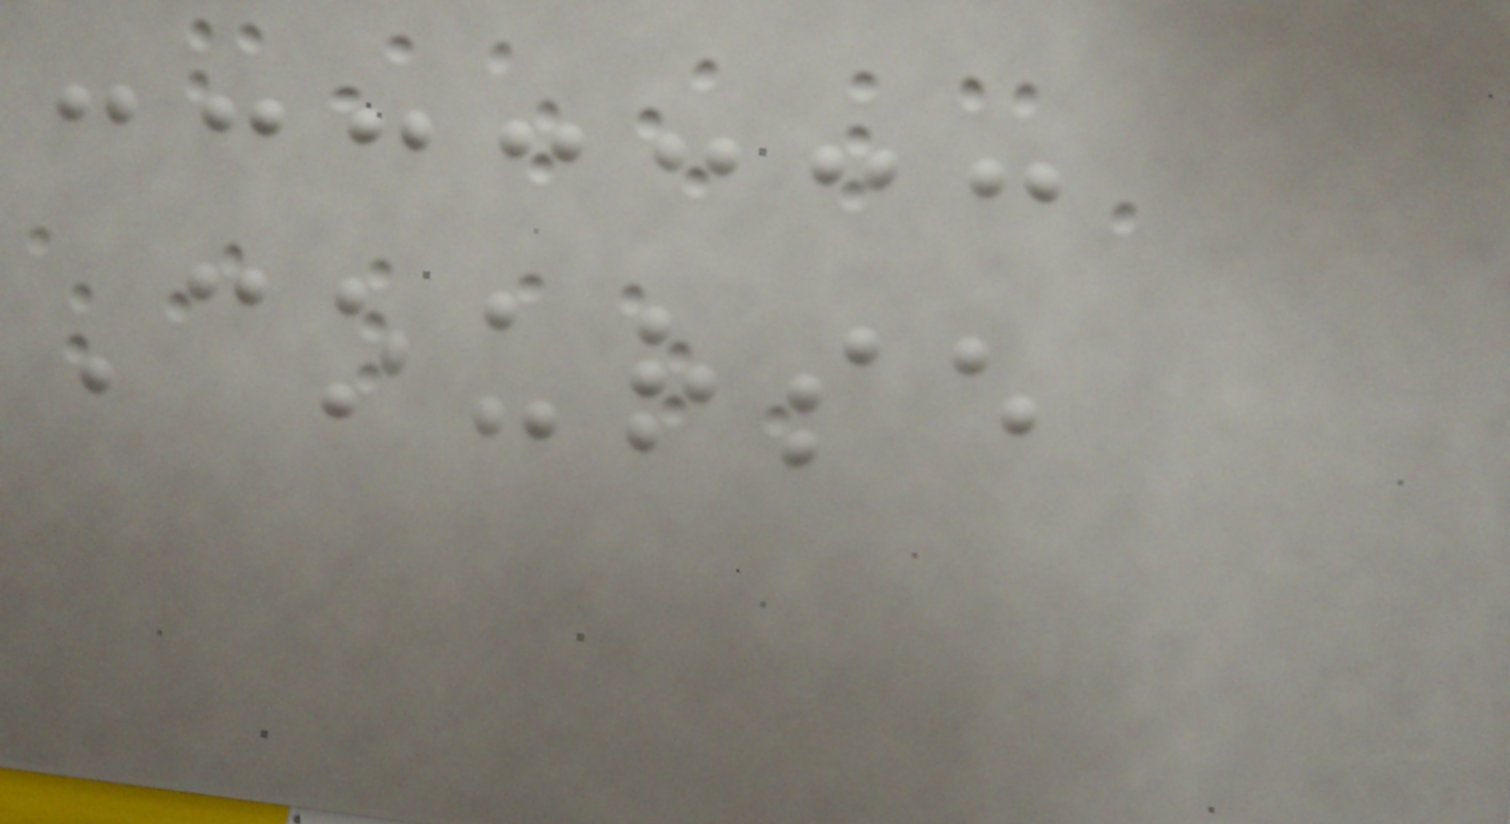Course
